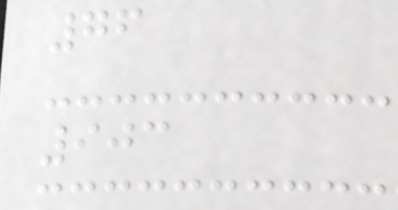76
903
